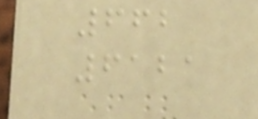662
6121
